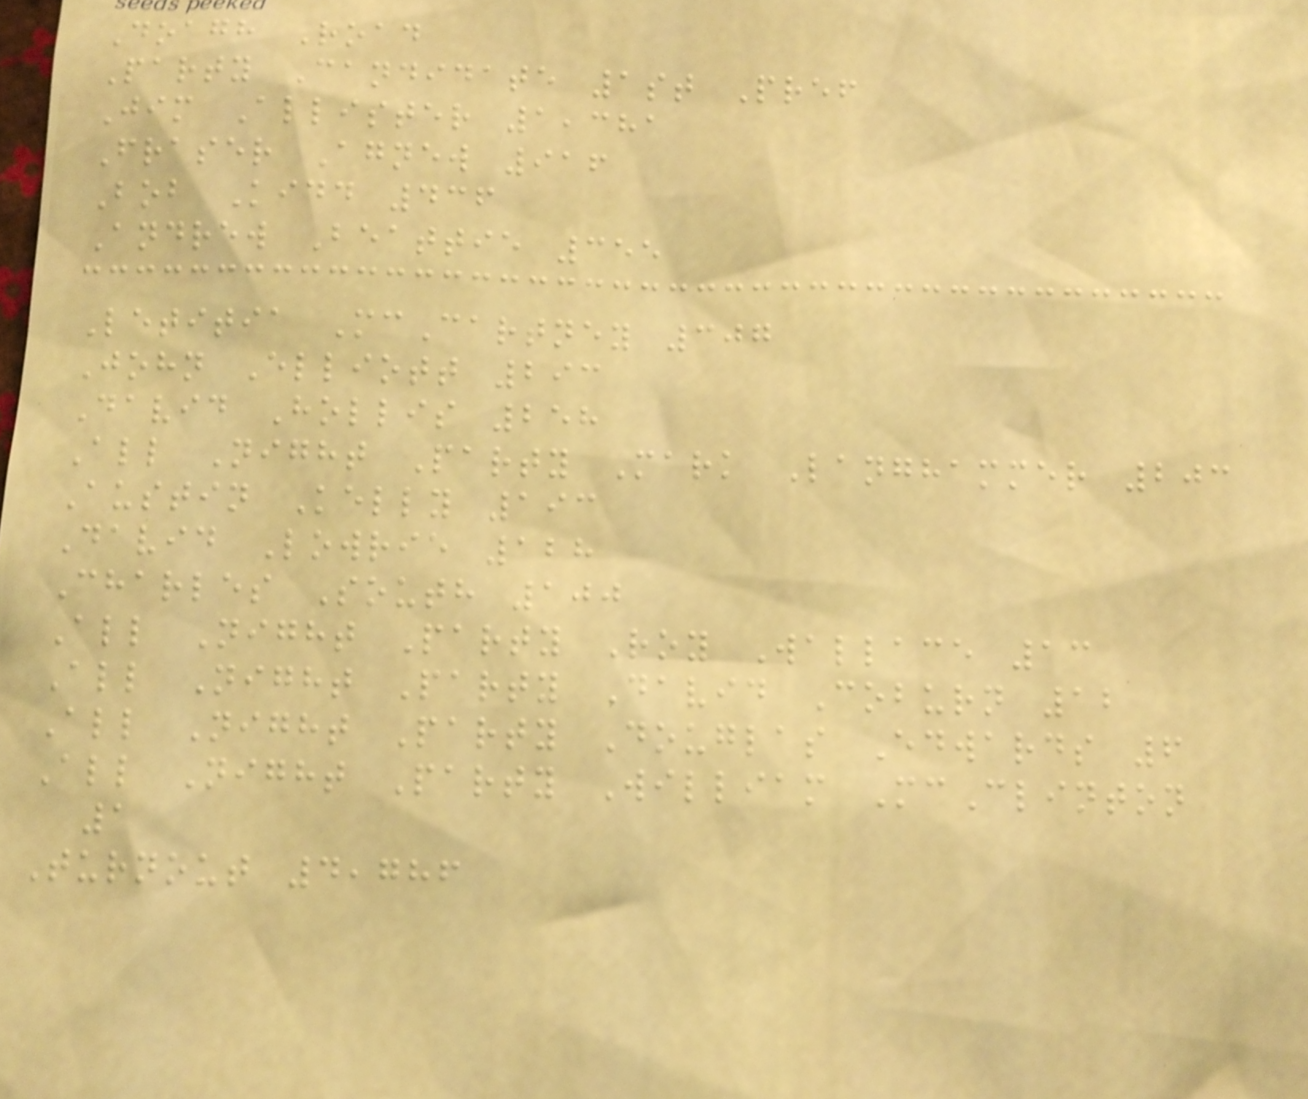Doagh Road
Party Candidate 1st Pref
Jim Allister 1,381
Fraser Agnew 916
Bob Kidd 436
Andrew Beattie 355
Letitia McCartney 307
John Elliott 293
David Hollis 258
All Night Party Mark Langhammer 203
Austin Kelly 193
David Lowrie 128
Charles South 100
All Night Party Roy Wallace 13
All Night Party David Coburn 12
All Night Party Douglas Edwards 6
All Night Party William McClinton
1
Turnout 4,786
